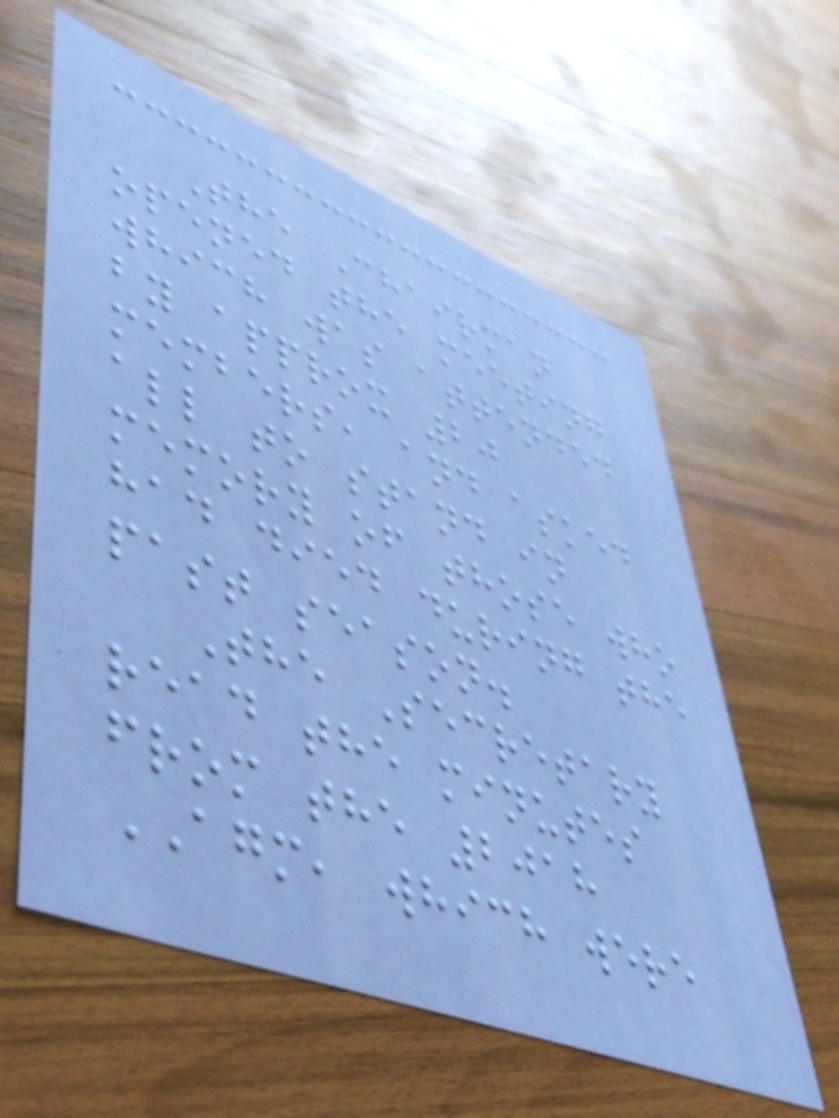The Chairman
opened the meeting
which was attended
by approx 20
members, and asked
all to stand in
memory of those who
had died during the
past season.
The Secretary
read the minutes
from the 2018
AGM, which were
